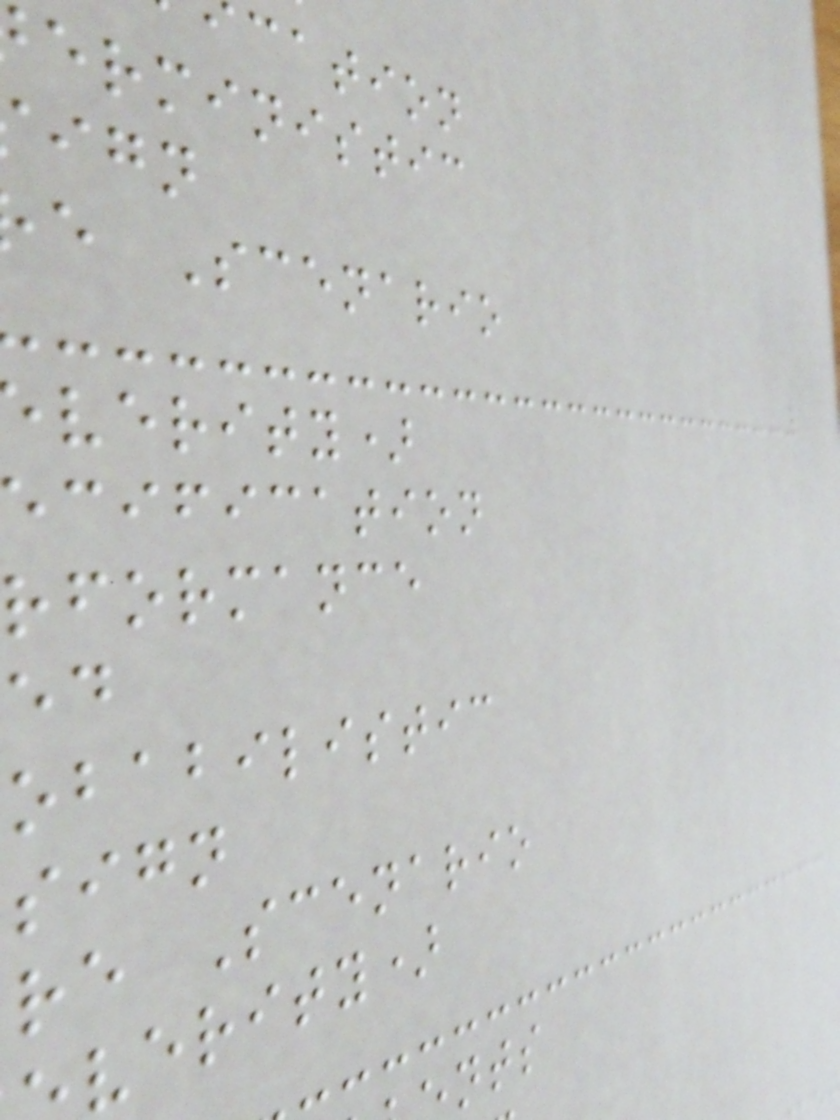cation
erministic
e Scenario
verity)
cification
rformance
obabilistic
sign
re Scenario
verity)
